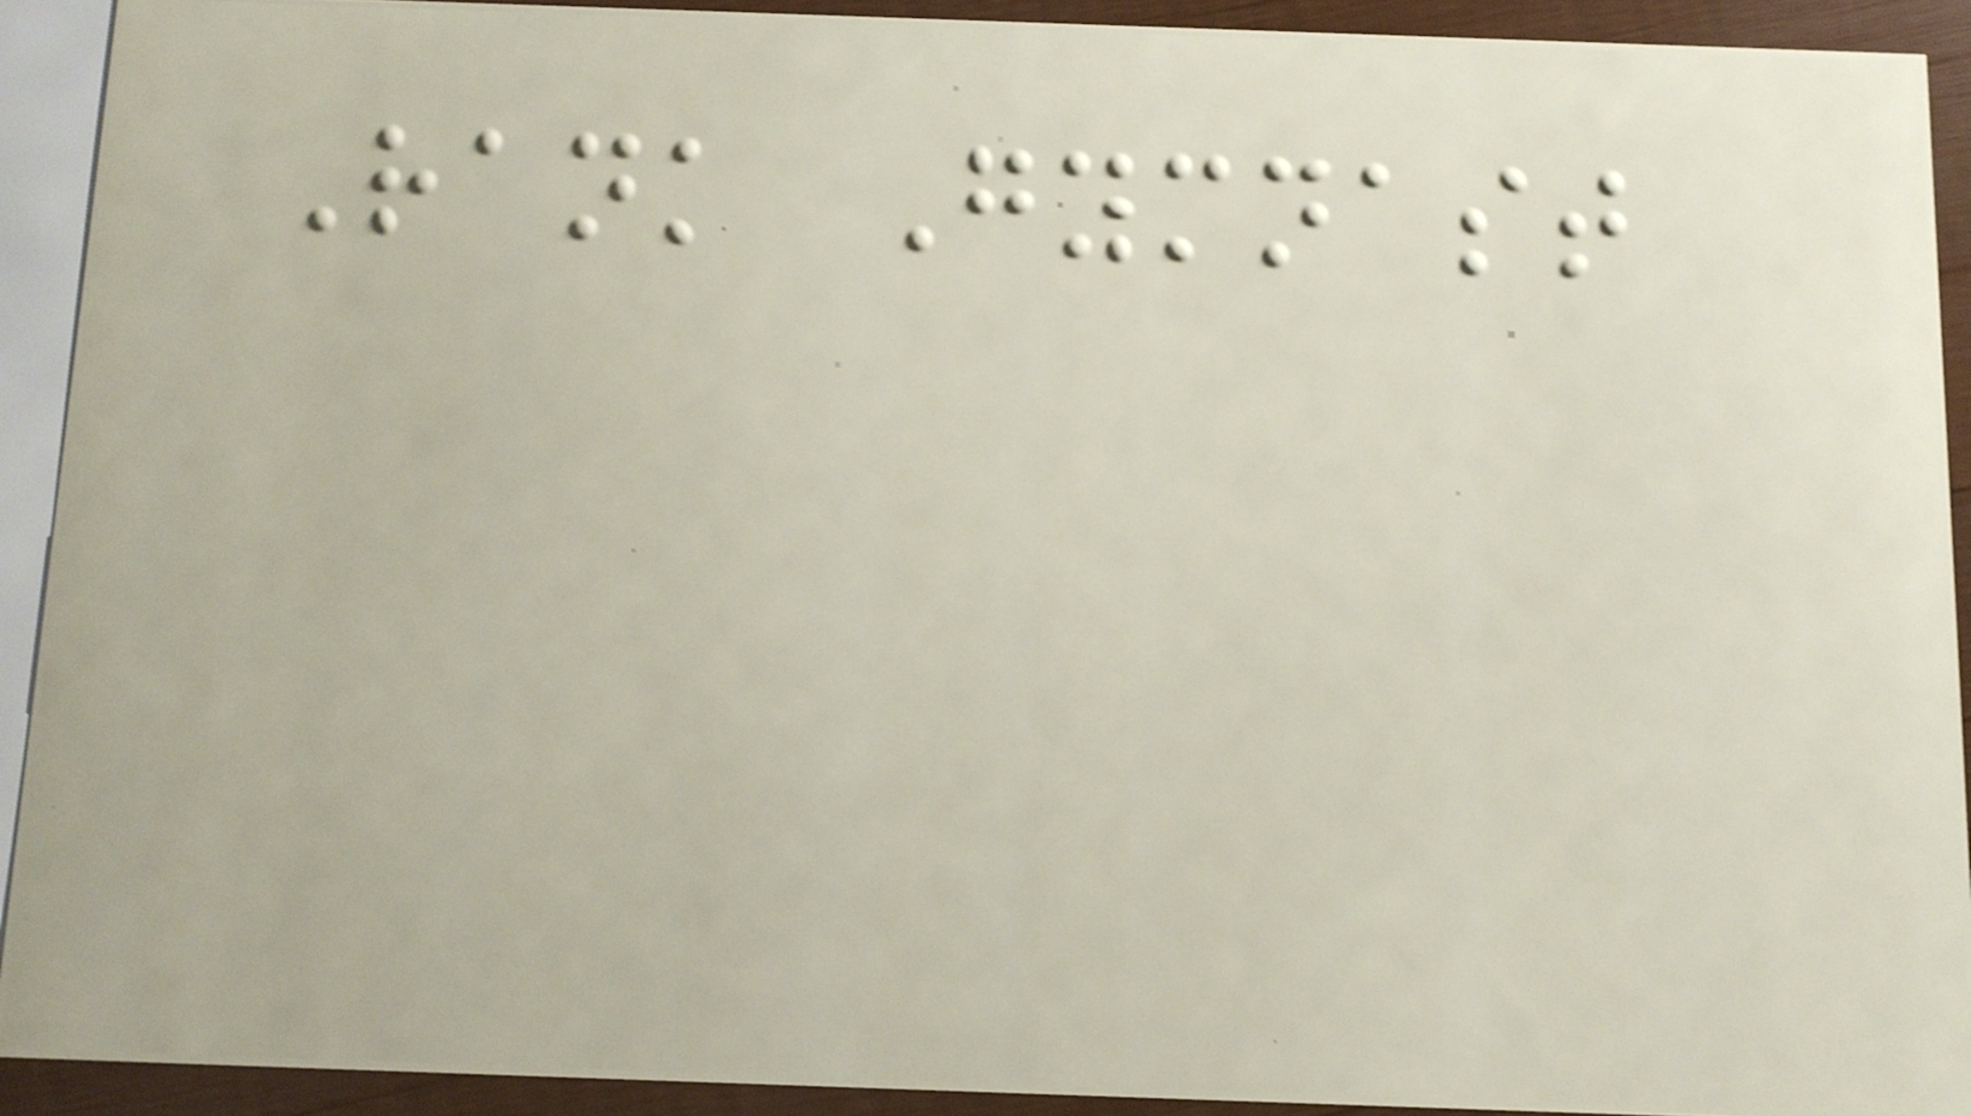Rank Gymnast
